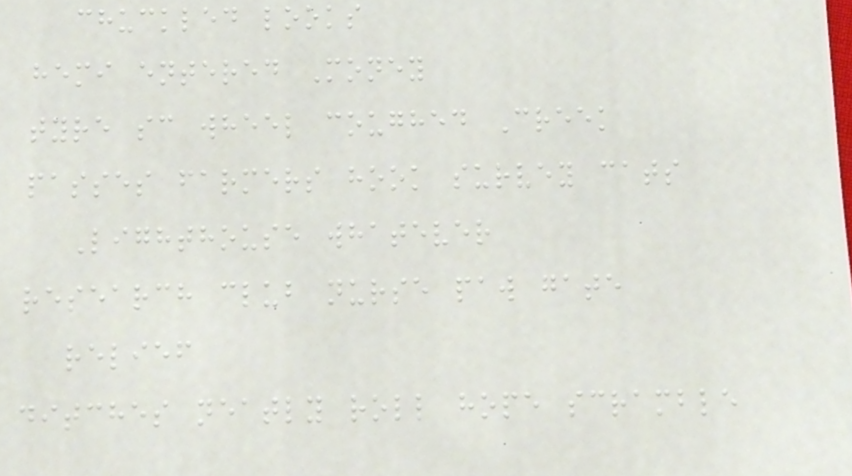chuckled looks
hemi entered Money
tyre sc wheel coughed Creek
passes farmers hook survey cats
Lighthouse whatever
research club nurse paw gate
relief
ditches neatly roll hope scramble
